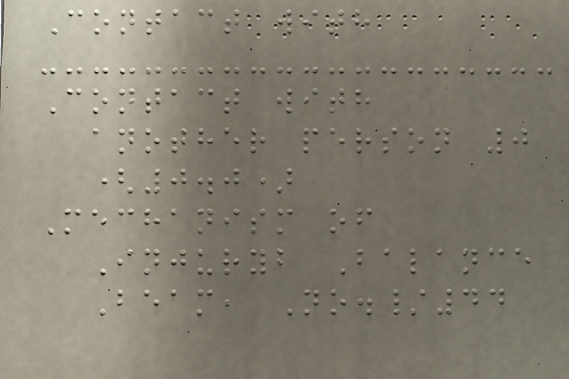Contact with
Contact with
another person 0
(0.0)
Mechanism of
Injuryb Balance
Beam, No./44
